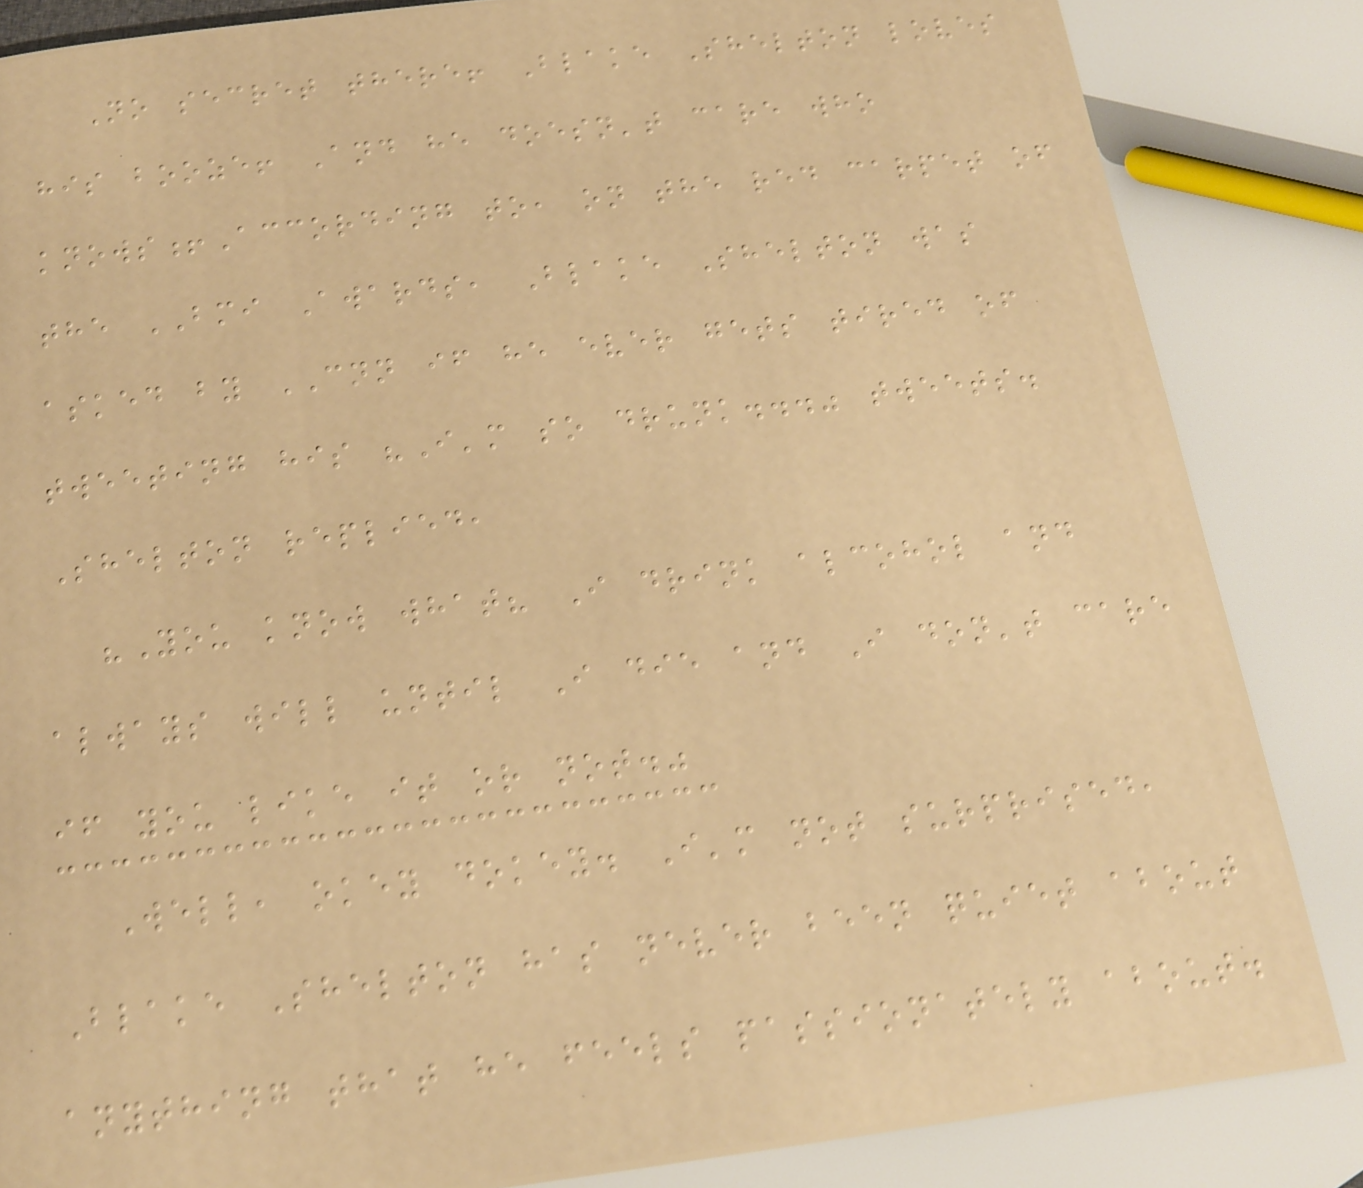No secret there! Blake Shelton loves
his booze! And he doesn't care who
knows!According to, on the red carpet of
the BMI Awards, Blake Shelton was
asked by CNN if he ever gets tired of
tweeting his "I'm so drunk..." tweets.
Shelton replied,
"You know what? I drink alcohol and
always will until I die and I don't care
if you like it or not."
Well, okey dokey. I'm not surprised,
Blake Shelton has never been quiet about
anything that he feels passionately about.
